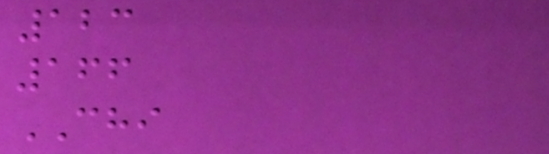123
166
CHI
